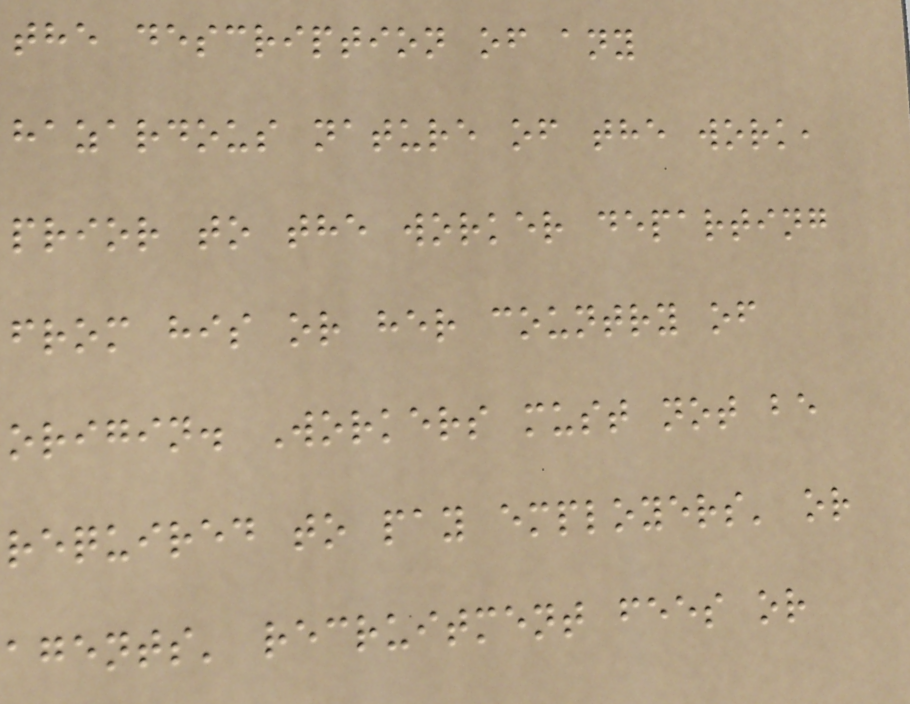the description of any
hazardous nature of the work,
prior to the worker departing
from his or her country of
origin. Workers must not be
required to pay employers' or
agents' recruitment fees or
